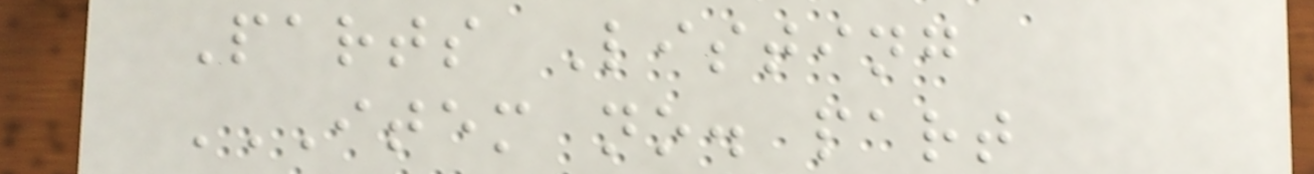Parts Listing
ITEM NO. PART
